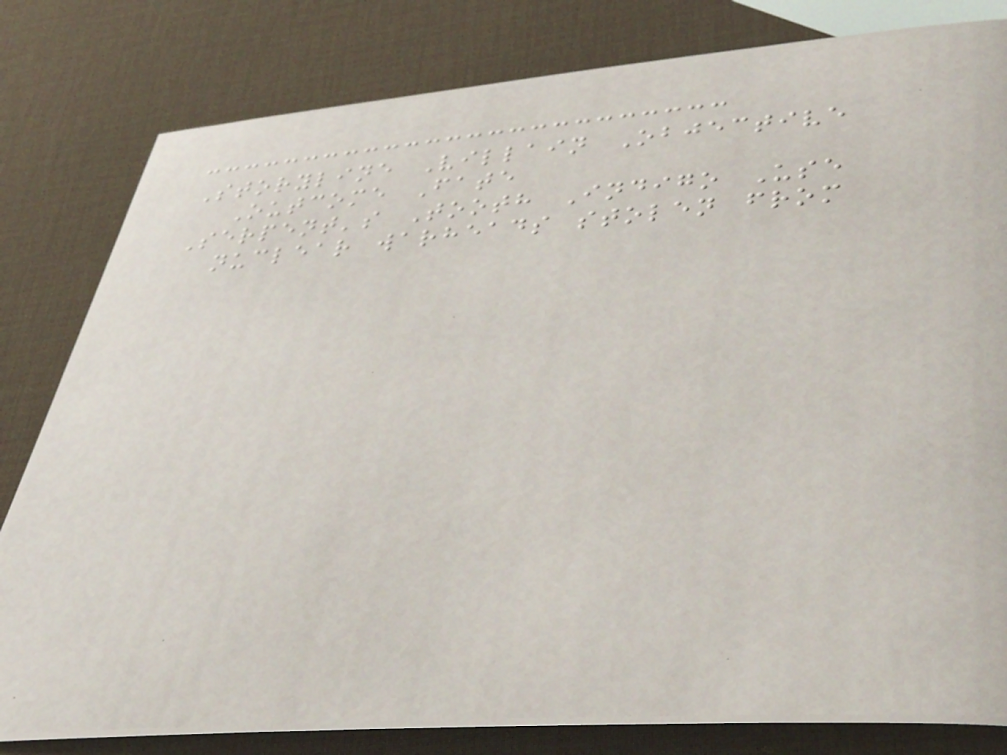Storyline Villain Objective
Outcome Fate
Serpent's Tooth Indigo Use
nuclear warheads stolen from
